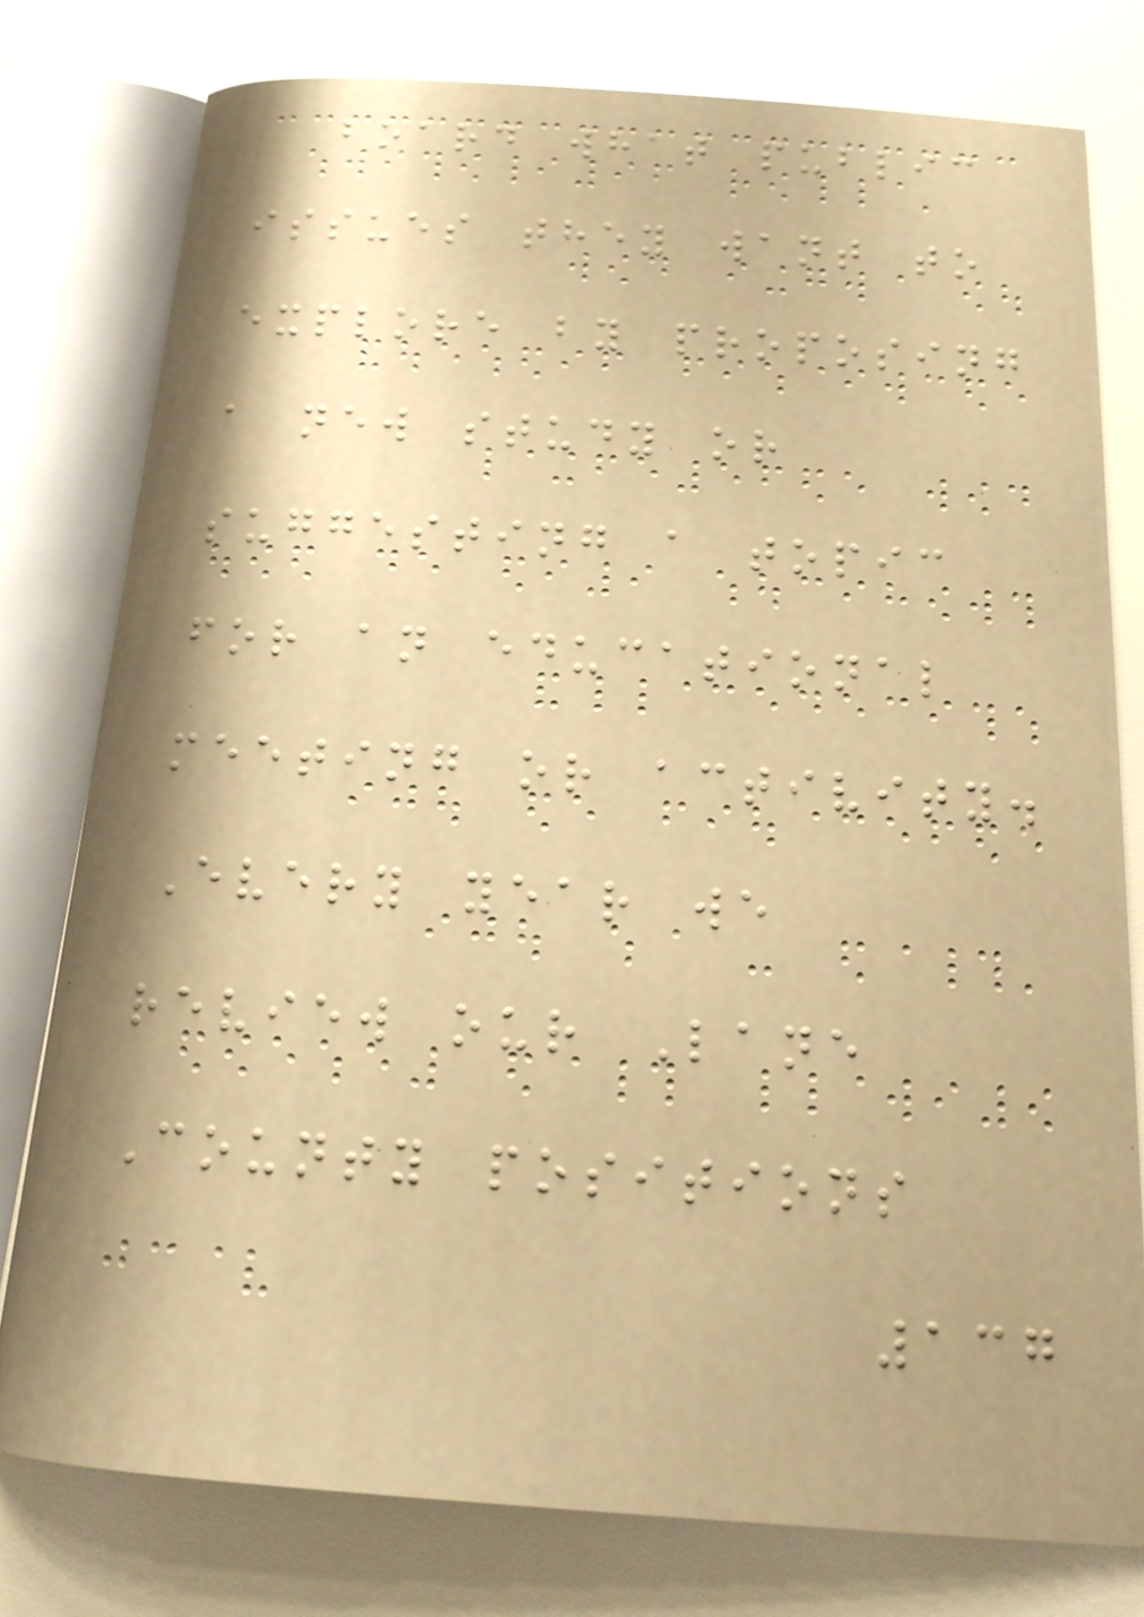board what public
issues they want to
explore by proposing
a new study or
suggesting a topic
for an educational
meeting or activity.
Every year we
review our Lane
County positions
137
